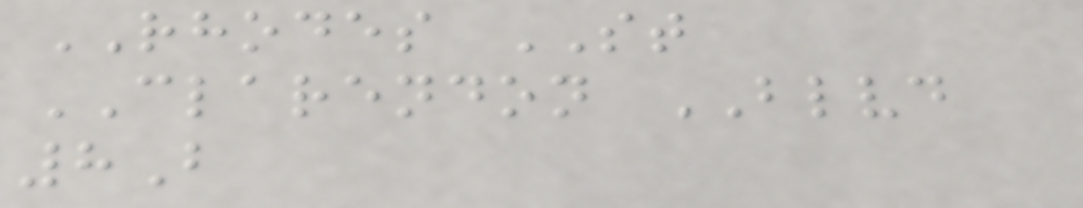RHODES ST
CLARENDON BLVD
8B
